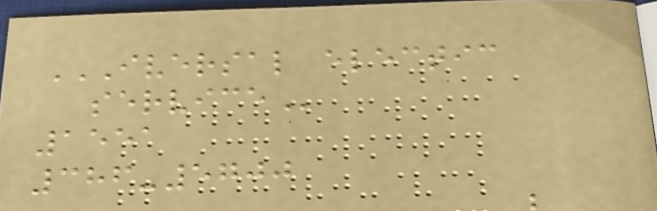IVERSAL ELECTIC
SERVICE
1551
386-5700
